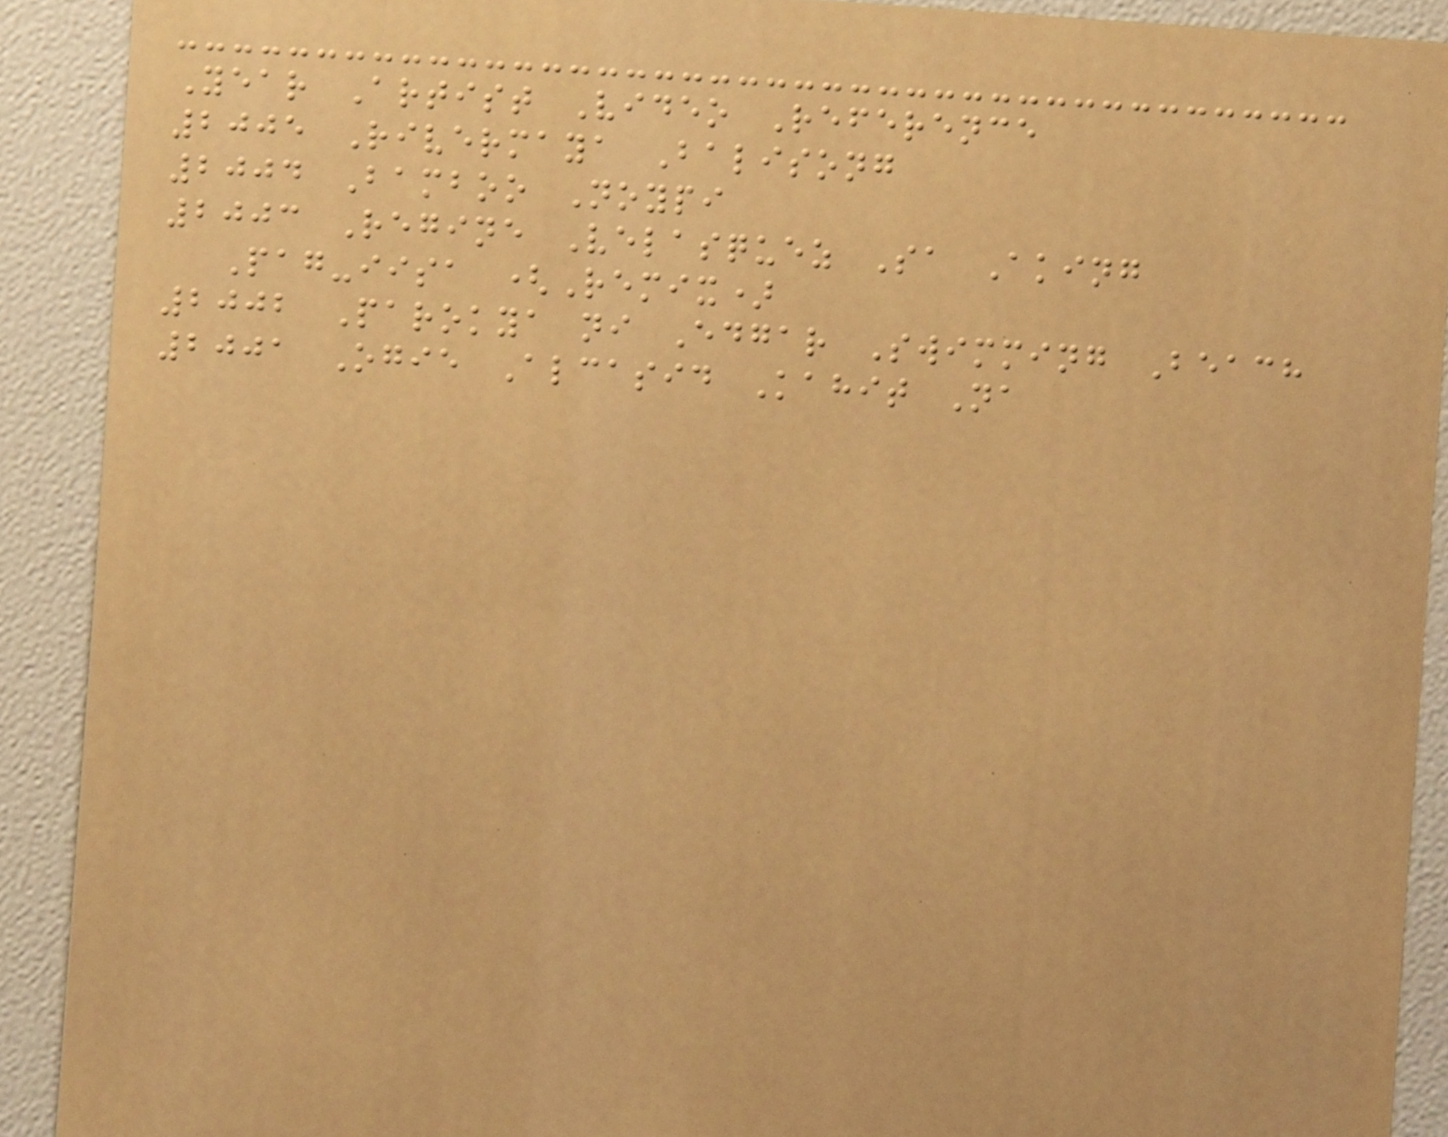Year Artist Video Reference
2005 Rivermaya Balisong
2004 Bamboo Noypi
2003 Regine Velasquez Sa Aking
Pag-iisa (Remix)
2002 Parokya ni Edgar Swimming Beach
2001 Ogie Alcasid Kahit Na
